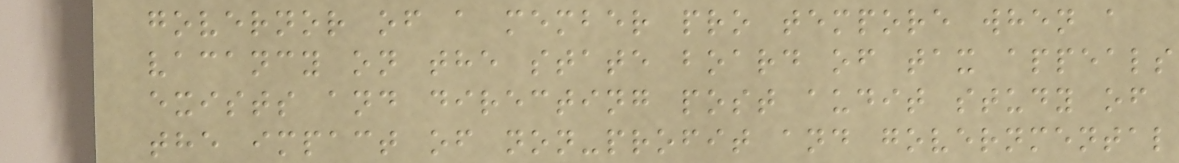governor of a member pro tempore when a
vacancy on the state board of tax appeals
exists and directing post audit study of
the impact of non-profit and governmental
